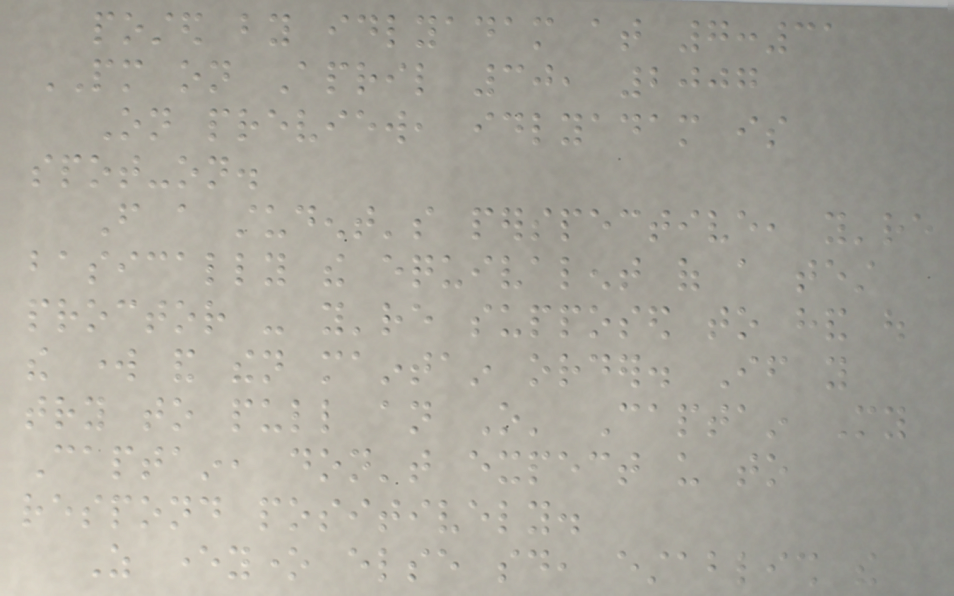posted by idlyadam at 7:31
PM on April 30, 2007
On preview, idlyadam is
spot-on.
From a student's perspective, you're
basically the equivalent of a test
proctor - you're supposed to hand out
the work and then maintain order. If you
try to pull an O' Captain My
Captain, don't expect us to
respond positively.
As everyone else said, establish the
